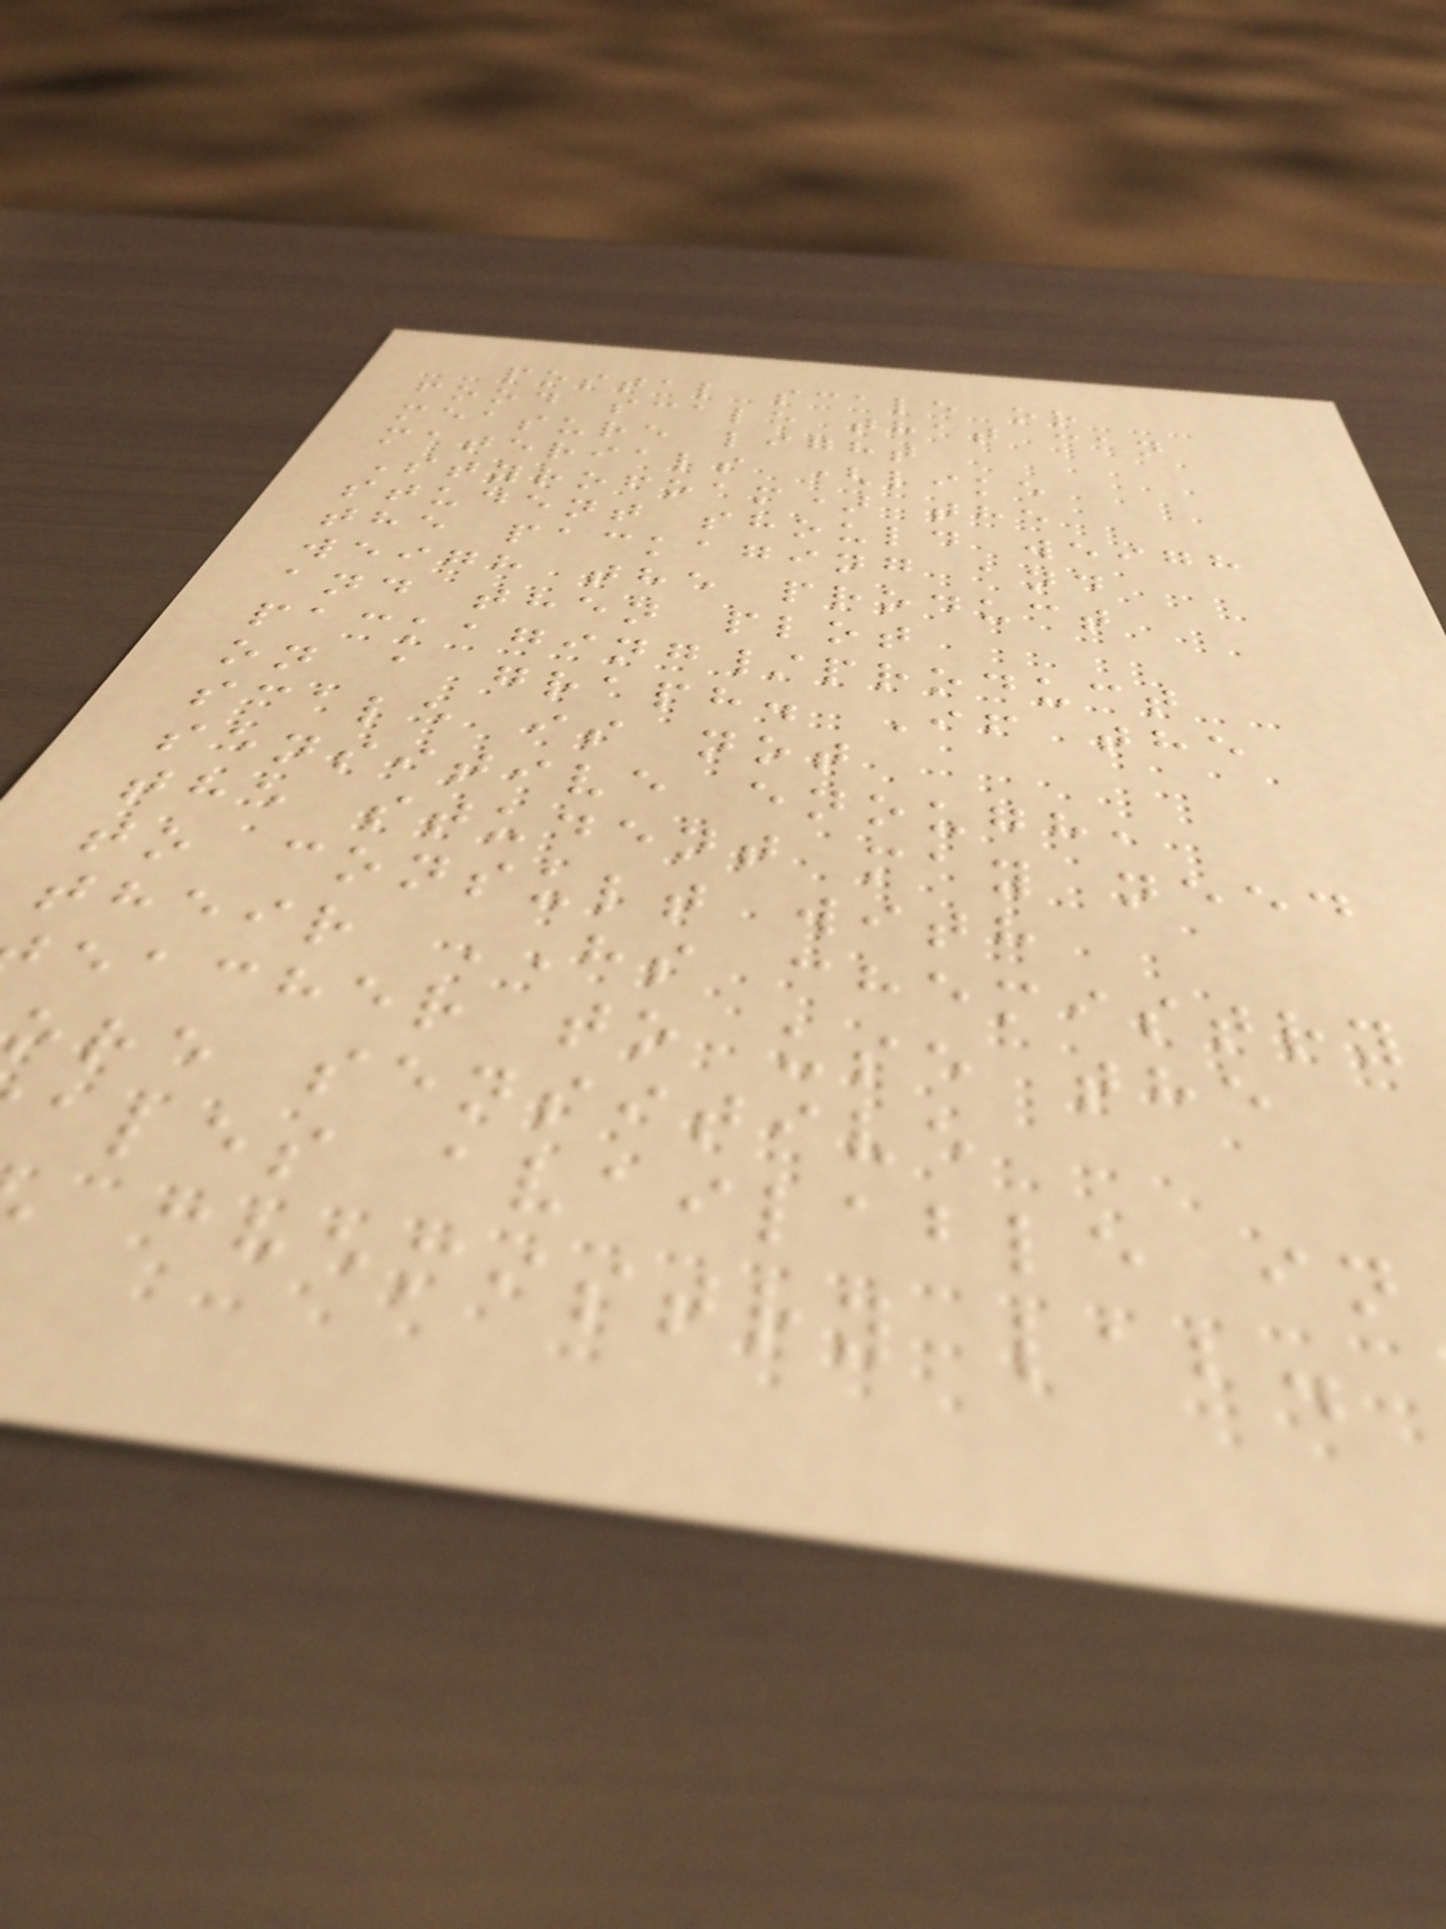postal scale or
food scale that can
measure light
materials (like
Styrofoam) the
student should weigh
the packaging and
weigh the product
and then plot
packaging/product
on a graph. If the
scale is not
sensitive enough,
the student may need
to consult with
their HS chemistry
eacher to use the
ore sensitive
ales available in
chemistry lab.
